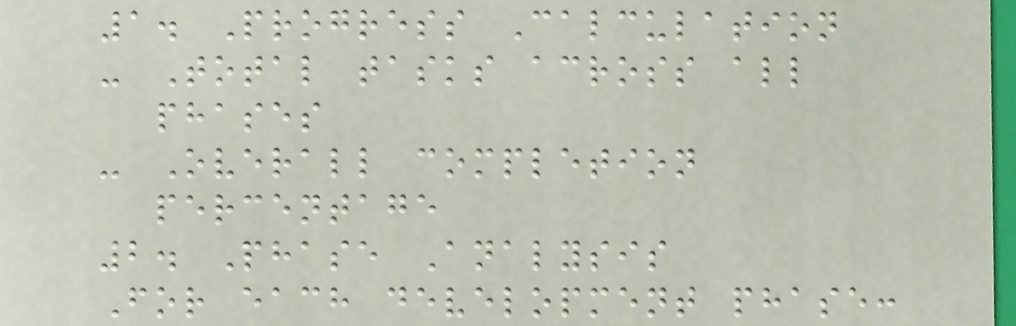1. Progress Calculation
- Total tasks across all
phases
- Overall completion
percentage
2. Phase Analysis
For each development phase:
